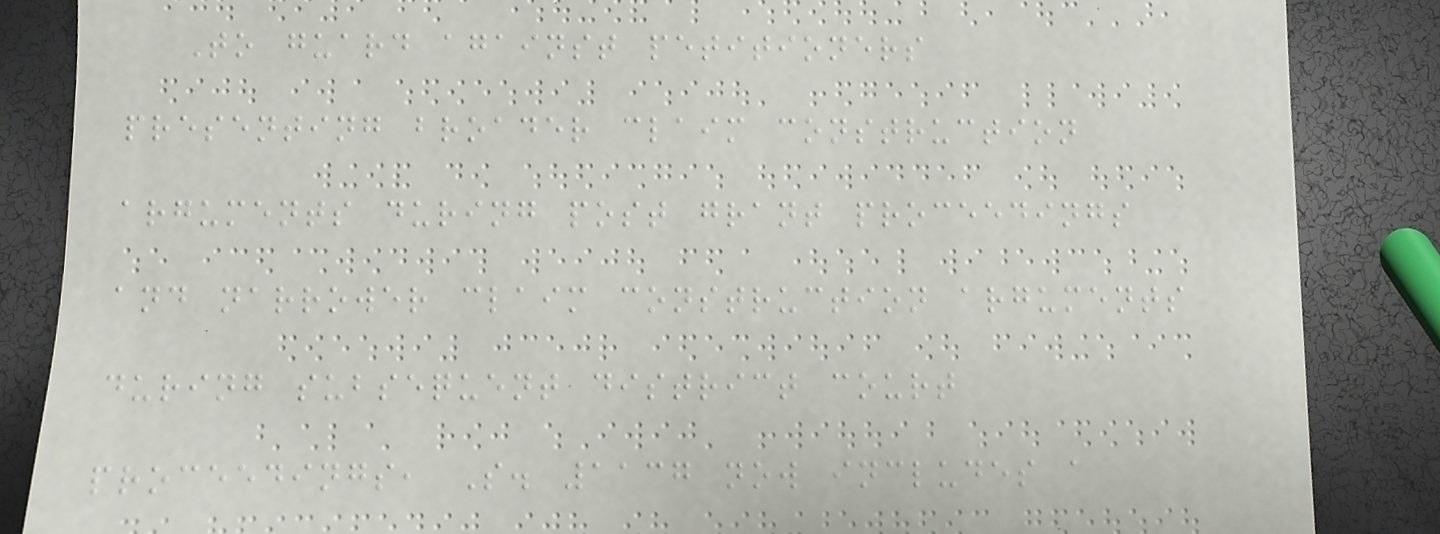To guard against petitioners
presenting broader claim construction
arguments during post grant proceedings
and narrower claim construction arguments
during subsequent district court
proceedings, S. 1137 now includes a
